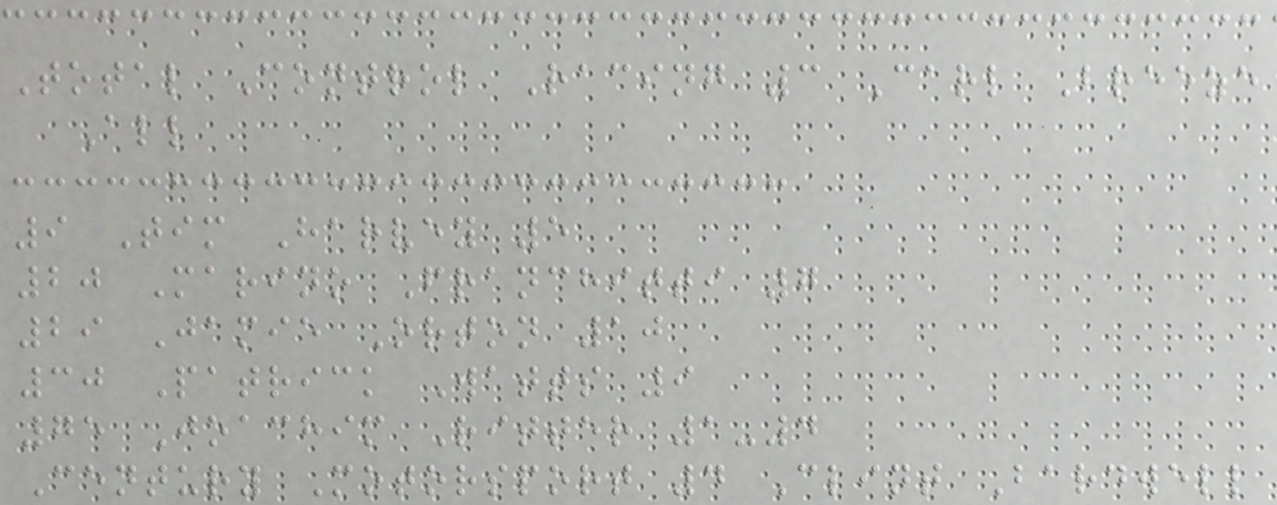Total Control Racing 3 Carl Breeze
All
9 Tim Harvey 5
20 Marino Franchitti 7
29 Jamie Orton 10
30 Patrick Watts 9
75 Joachim Ritter 1-4
Century Motorsport 4 Clint Bardwell
